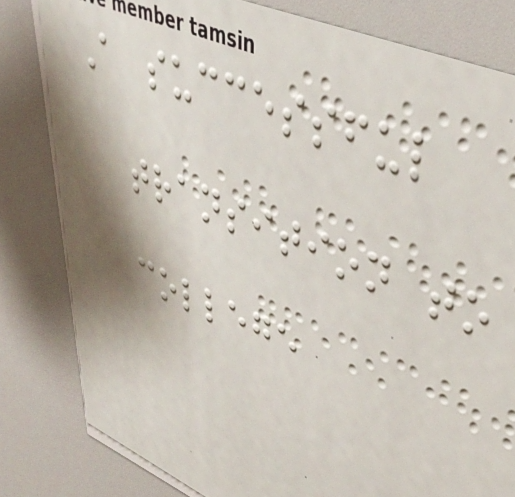A successful
transition to
college
